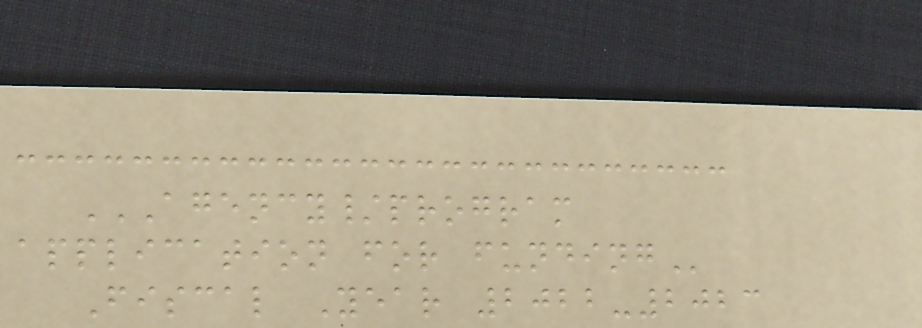AGENCY/PROGRAM
APPLICATION FOR FUNDING
Fiscal Year 2022-2023
